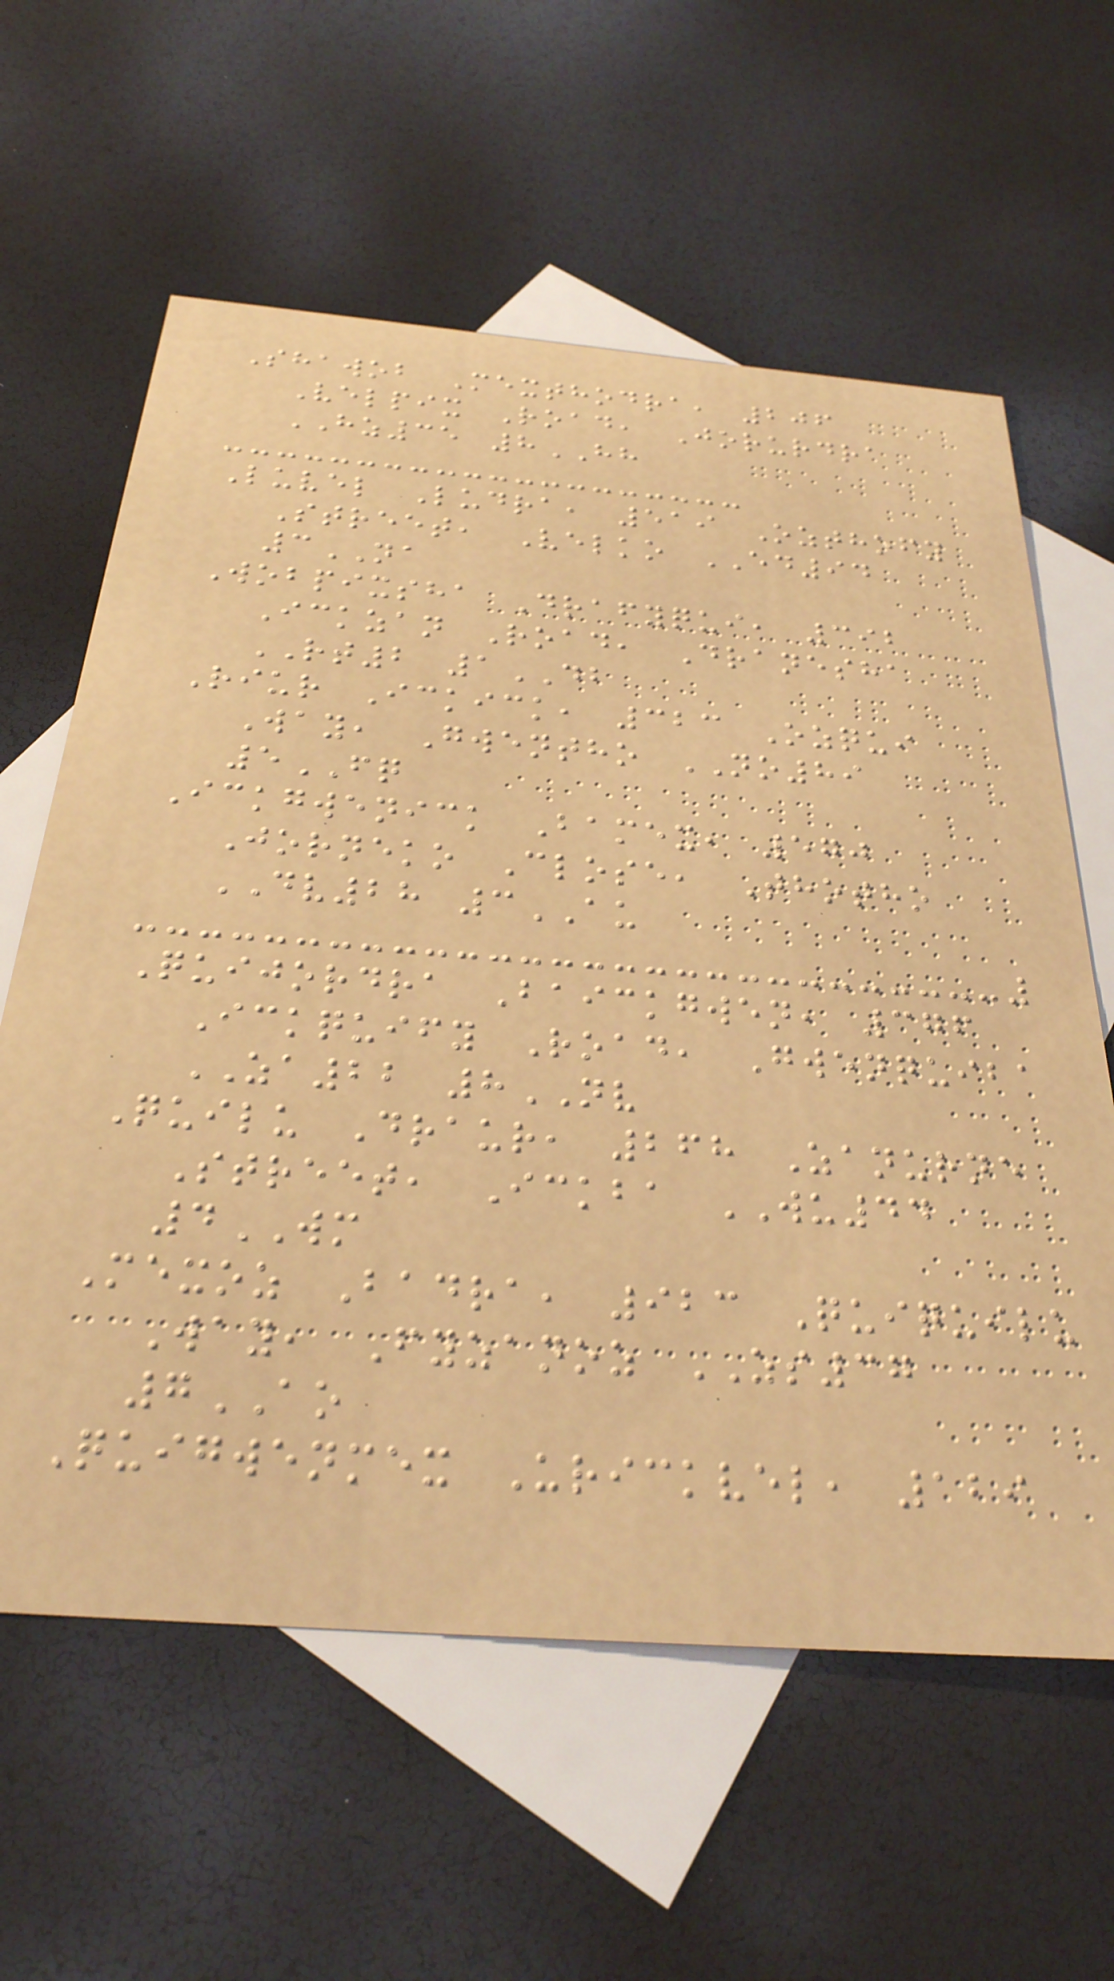Shawob Mexthodra, 206
Velpix Road, Jorurdra
HZ35 8HH
Luvel Ludra, 519 Ozthofy
Street, Velko ED94
3NA
Wobpixsha Drafyqui, 392
Ickzan Road, Dranesha
RT2 1DB
Riur Ickick, 323 Ozqui
Way, Gwentho NO89
5FQ
Ickgwenick Bamex, 570
Jorneko Close, Thotho
DV28 3AU
Quijordra Baickgwen, 376
Ickquify Road, Gwenquiba
ZA22 8NV
Quilu Draur, 268 Zanurne
Street, Ickba WU44
4WM
Mexoz Badra, 923 Quiquilu
Way, Fyzanoz ZS37
7AO
Quigwenmex Urickvel, 129
